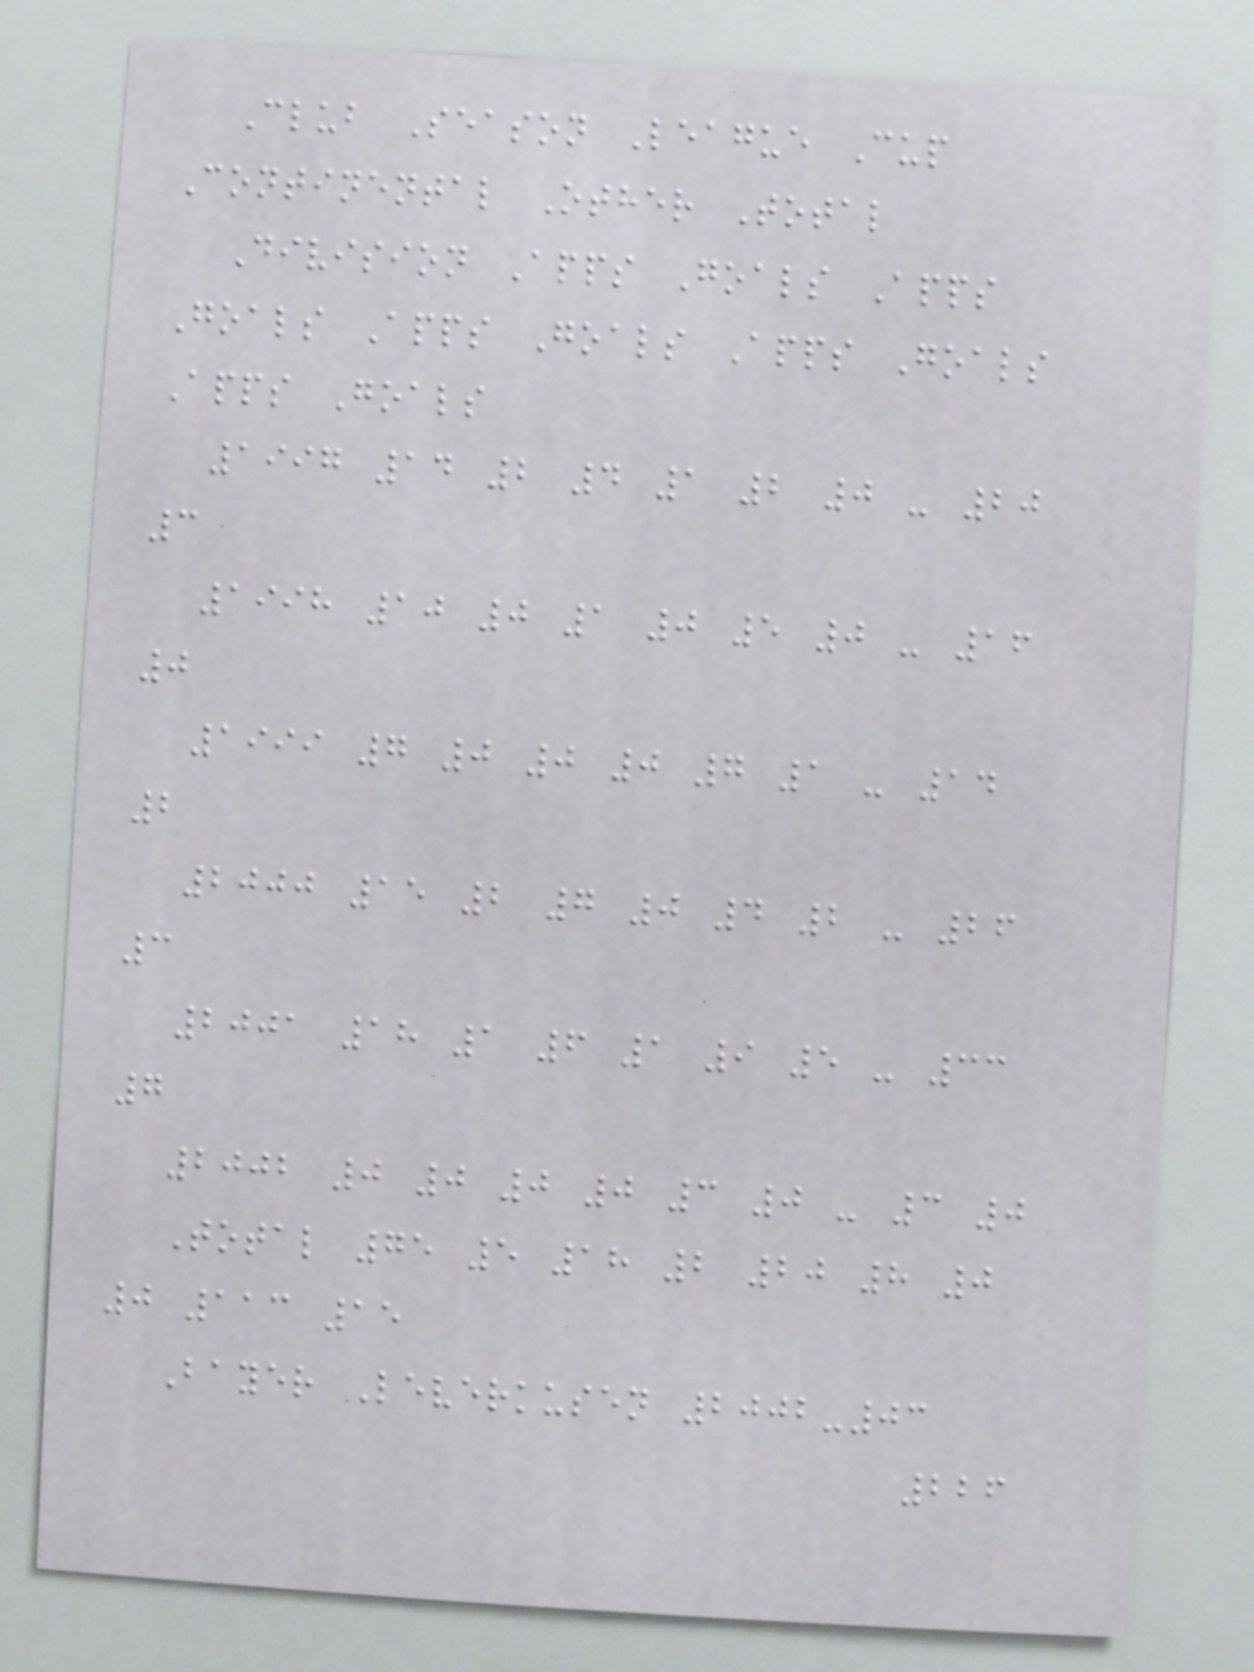Club Season League Cup
Continental Other Total
Division Apps Goals Apps
Goals Apps Goals Apps Goals
Apps Goals
1997 14 2 4 1 2 0 - 20
3
1998 10 0 1 0 5 0 - 16
0
1999 7 0 0 0 7 1 - 14
2
2000 15 2 7 0 4 2 - 26
3
2001 18 1 6 1 9 5 - 33
7
2002 0 0 0 0 3 0 - 3 0
Total 75 5 18 2 20 8 0
0 113 15
Bayer Leverkusen 2002-03
226
